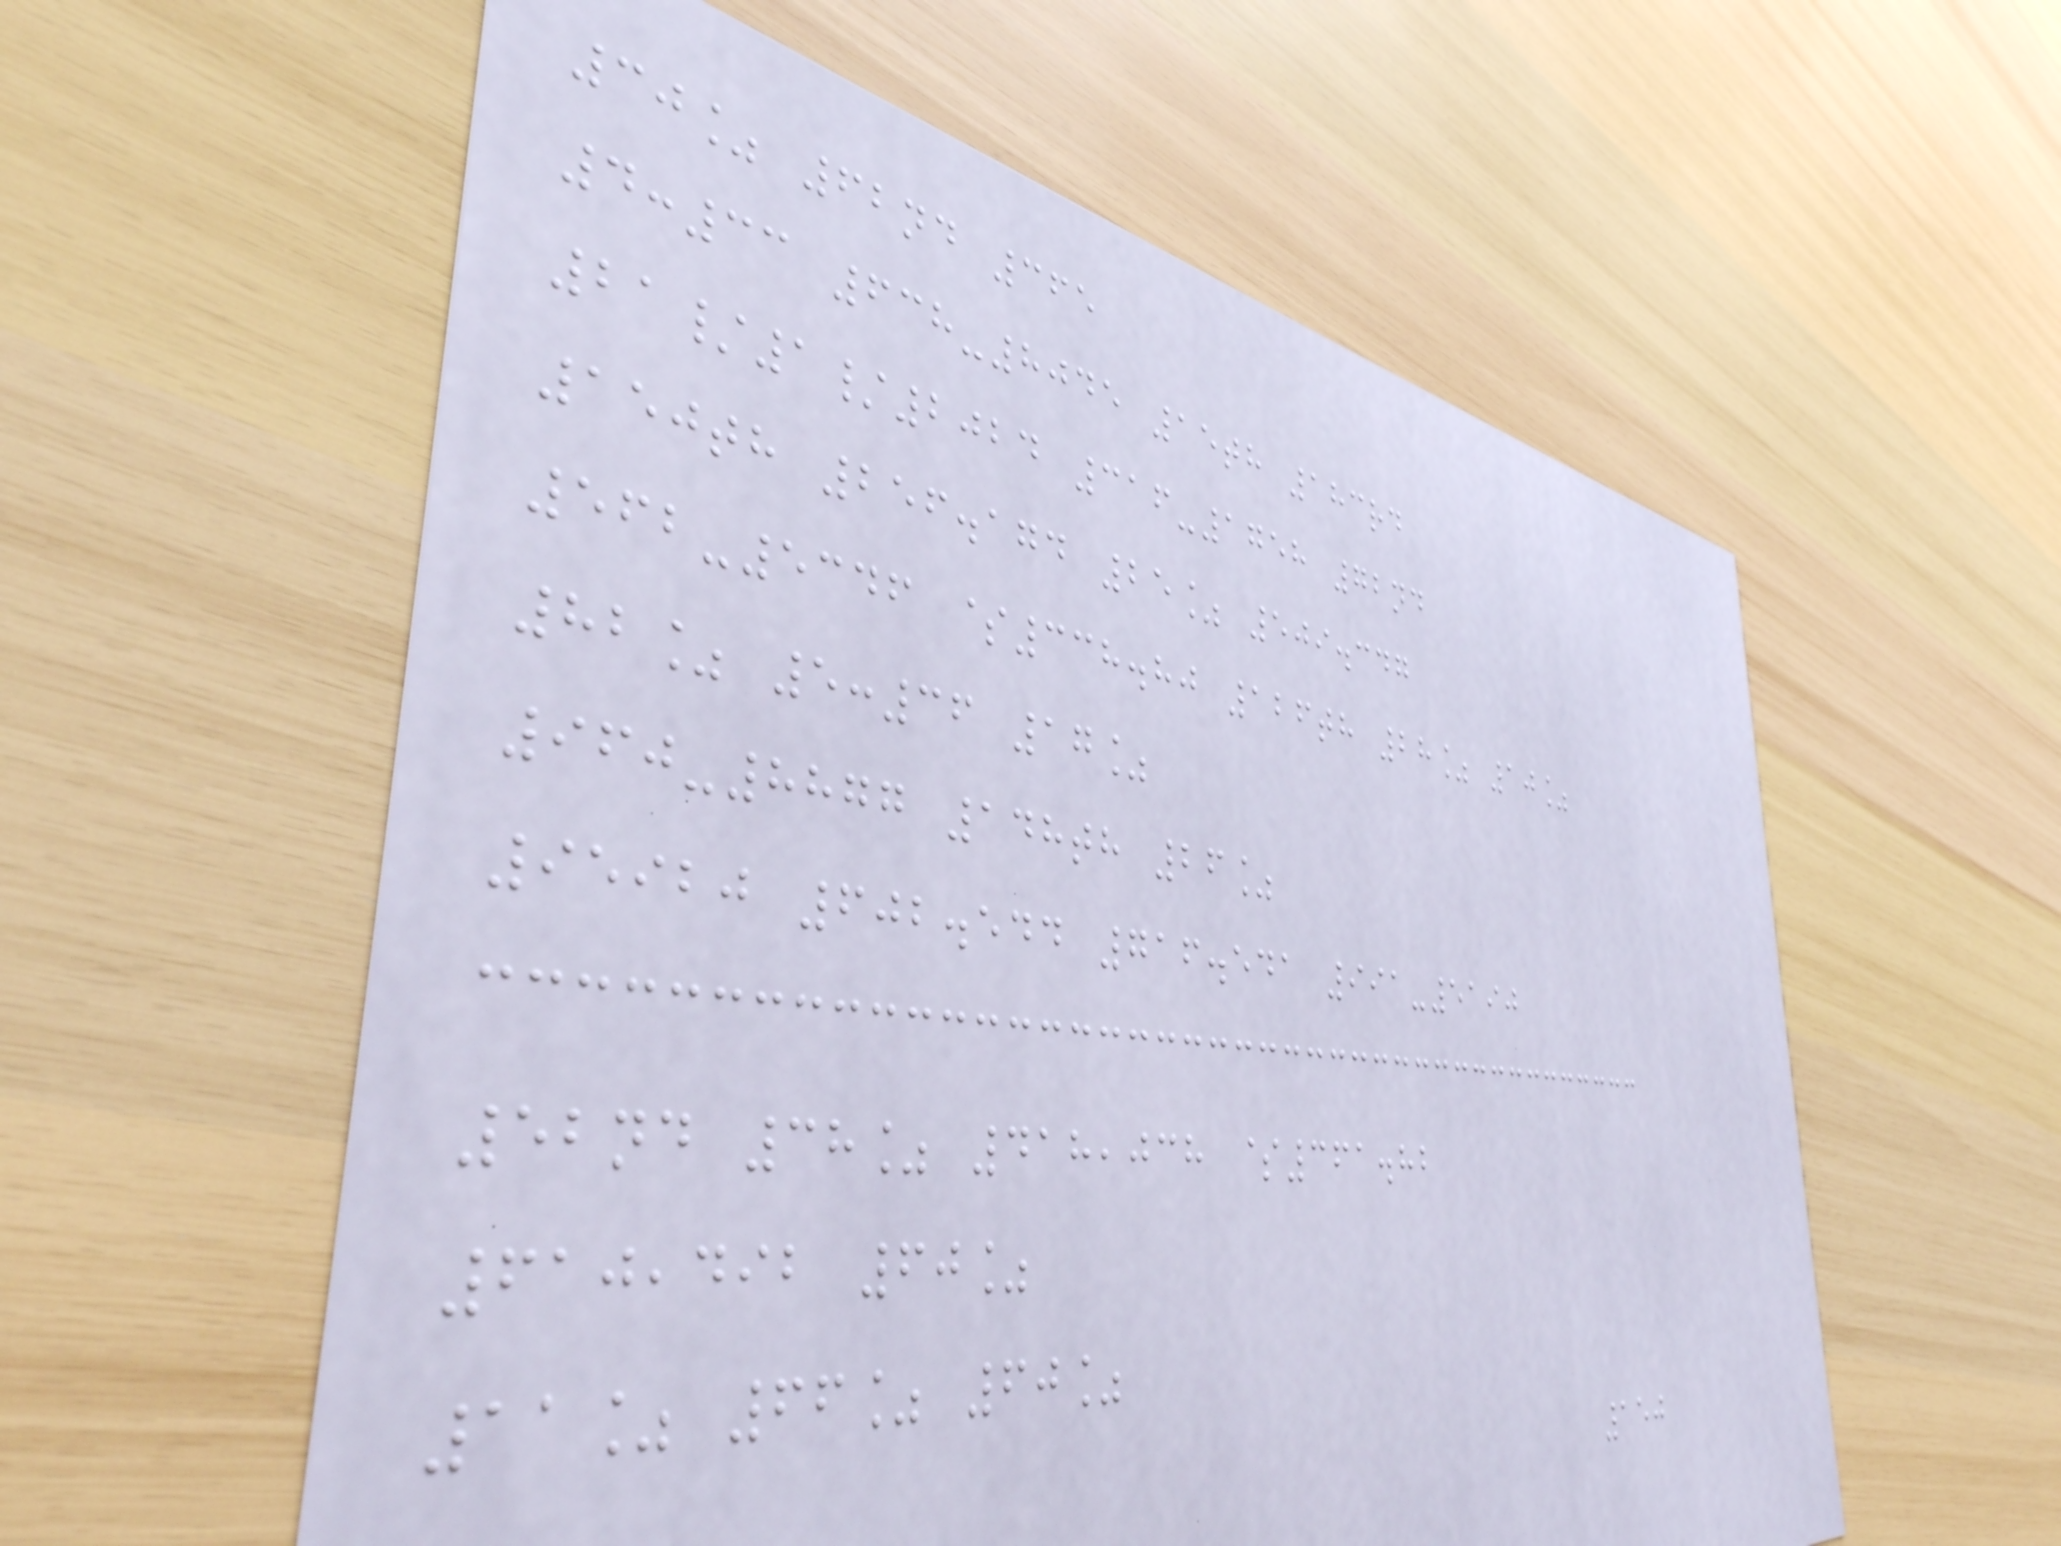30% 62nd 365
4:33 638-8045 15th 183rd
21/1/2024 316-1758 72nd
150th 256.174 25% 509.347
562-5346 $338.80 126th 28% 10%
82% 5:36 17%
960-8877 148th 26%
95920 602.544 716.541 991-5190
52nd 38% 418,038 $361.82
610,492 60%
11% 66% 60%
150
